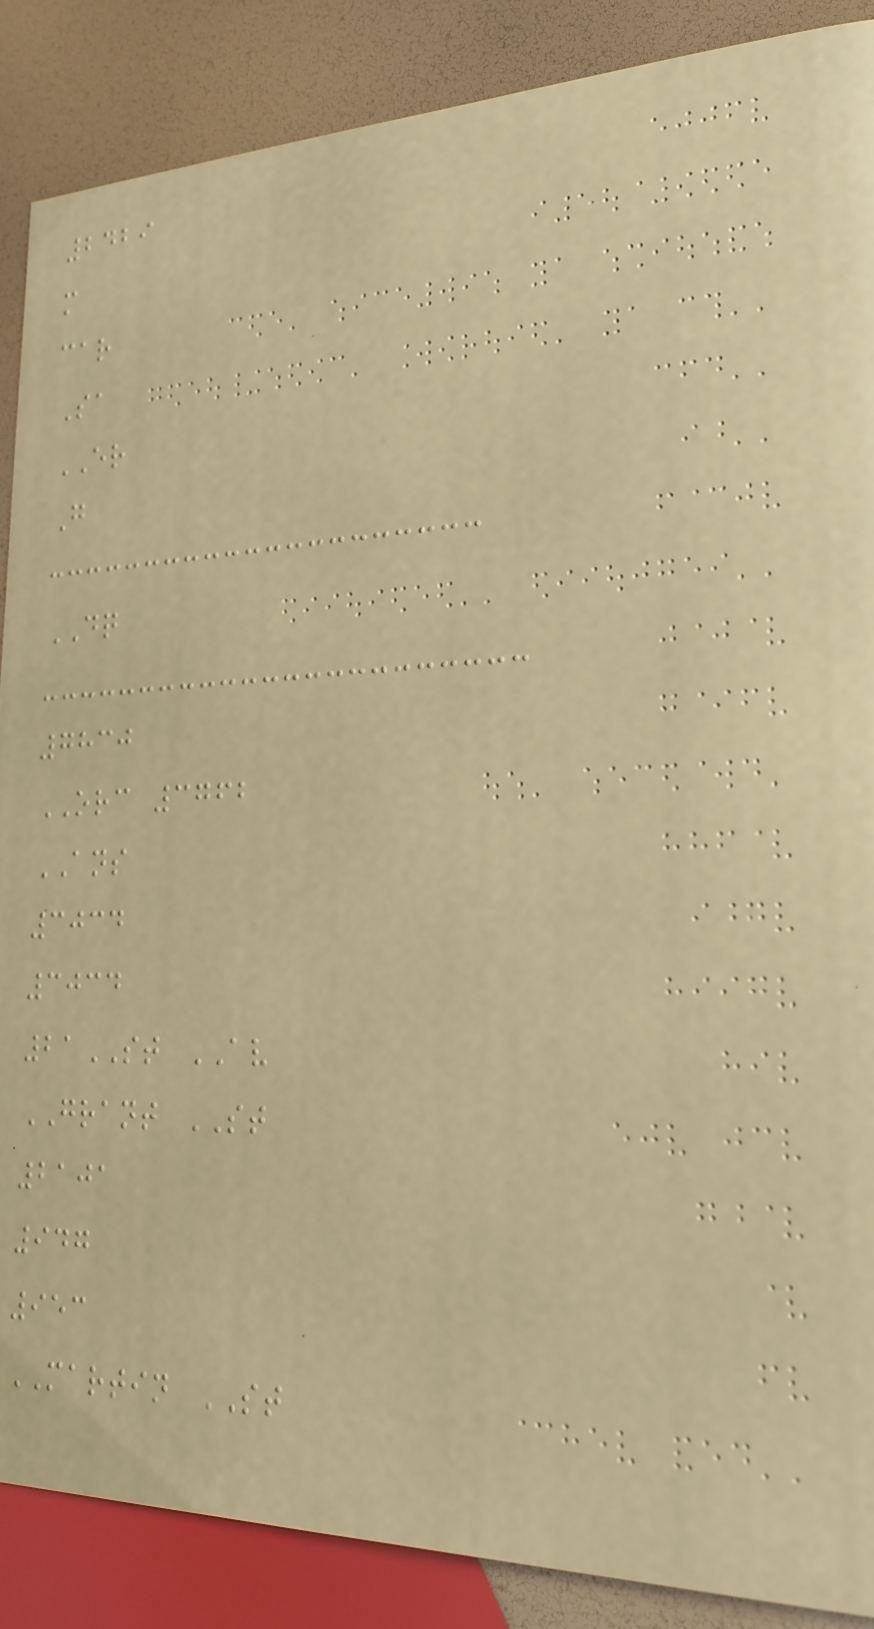2429
m
car
Sa
ER
G
DQ
7830
ORC 3762
ANS
3034
3034
21ST AV
GRANT ST
2101
947
953
MARTIN ST
